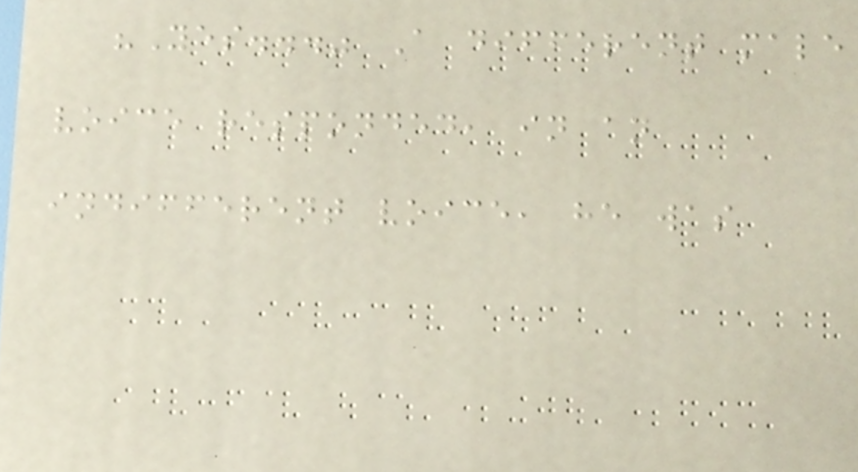"Yes..." A different male
voice responded, in an
indifferent voice, he was
